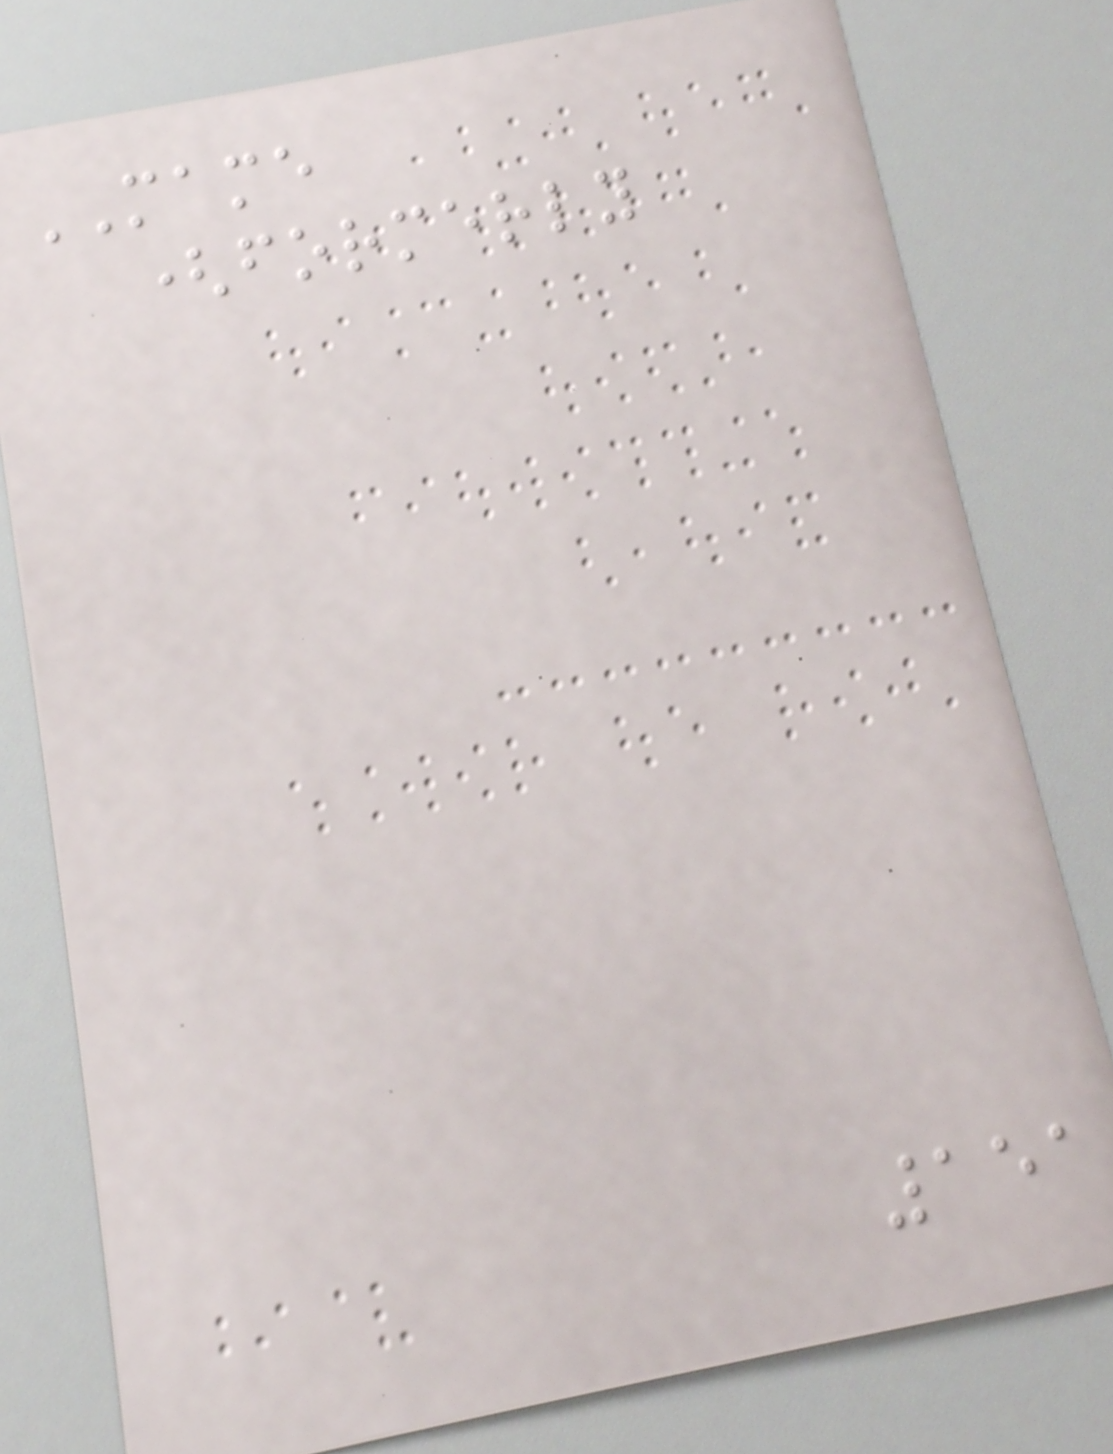MAME
(formerly
151
